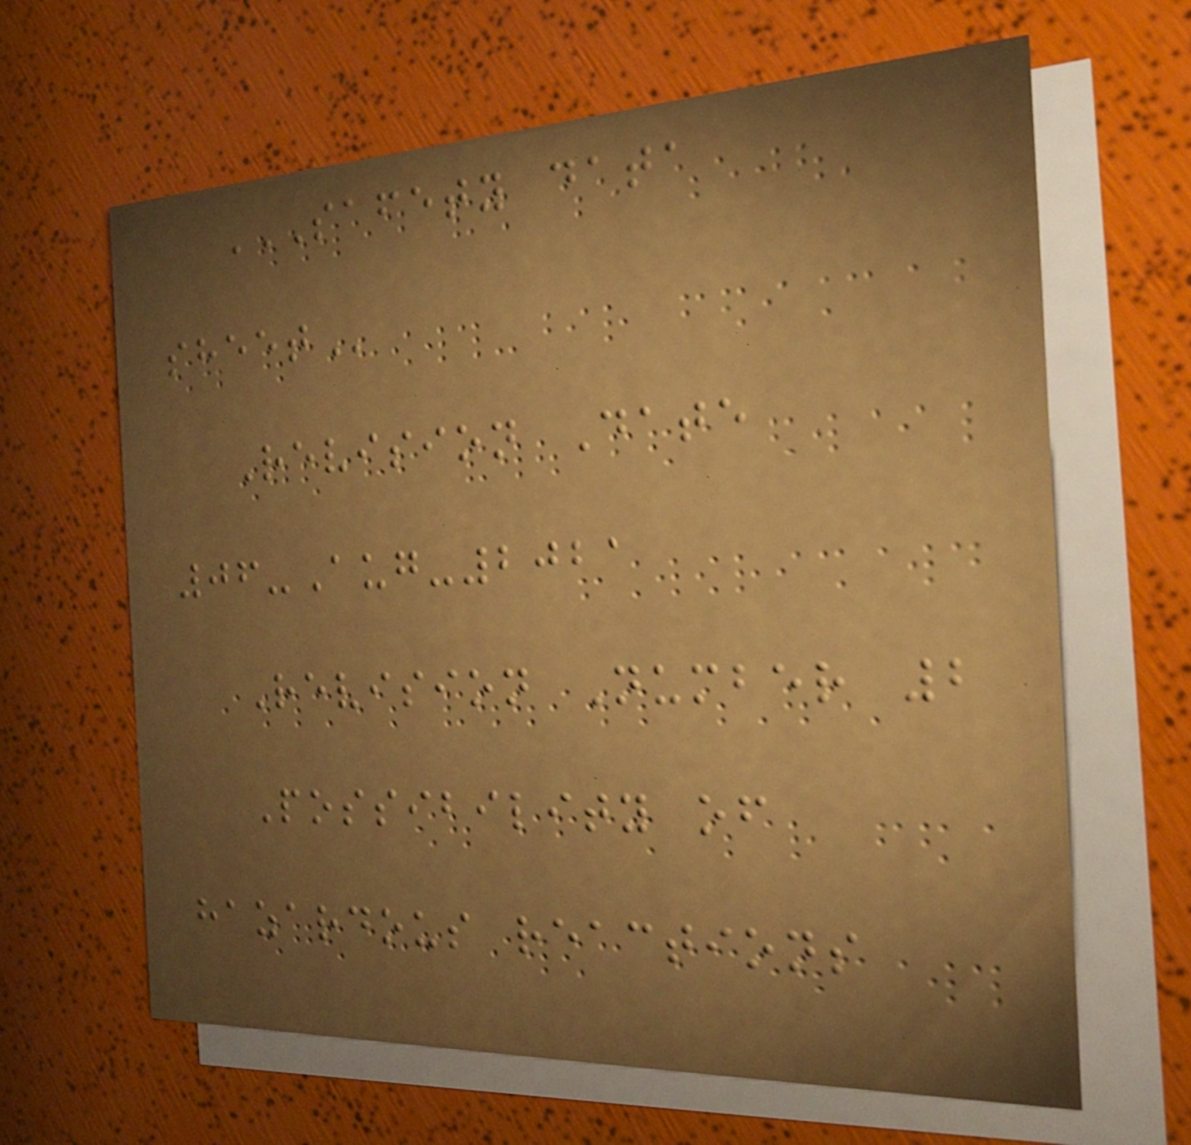SAFETY DATA
SHEET
Revision Date
06-Aug-2021
Revision Number 2
Possibility of
hazardous reactions
